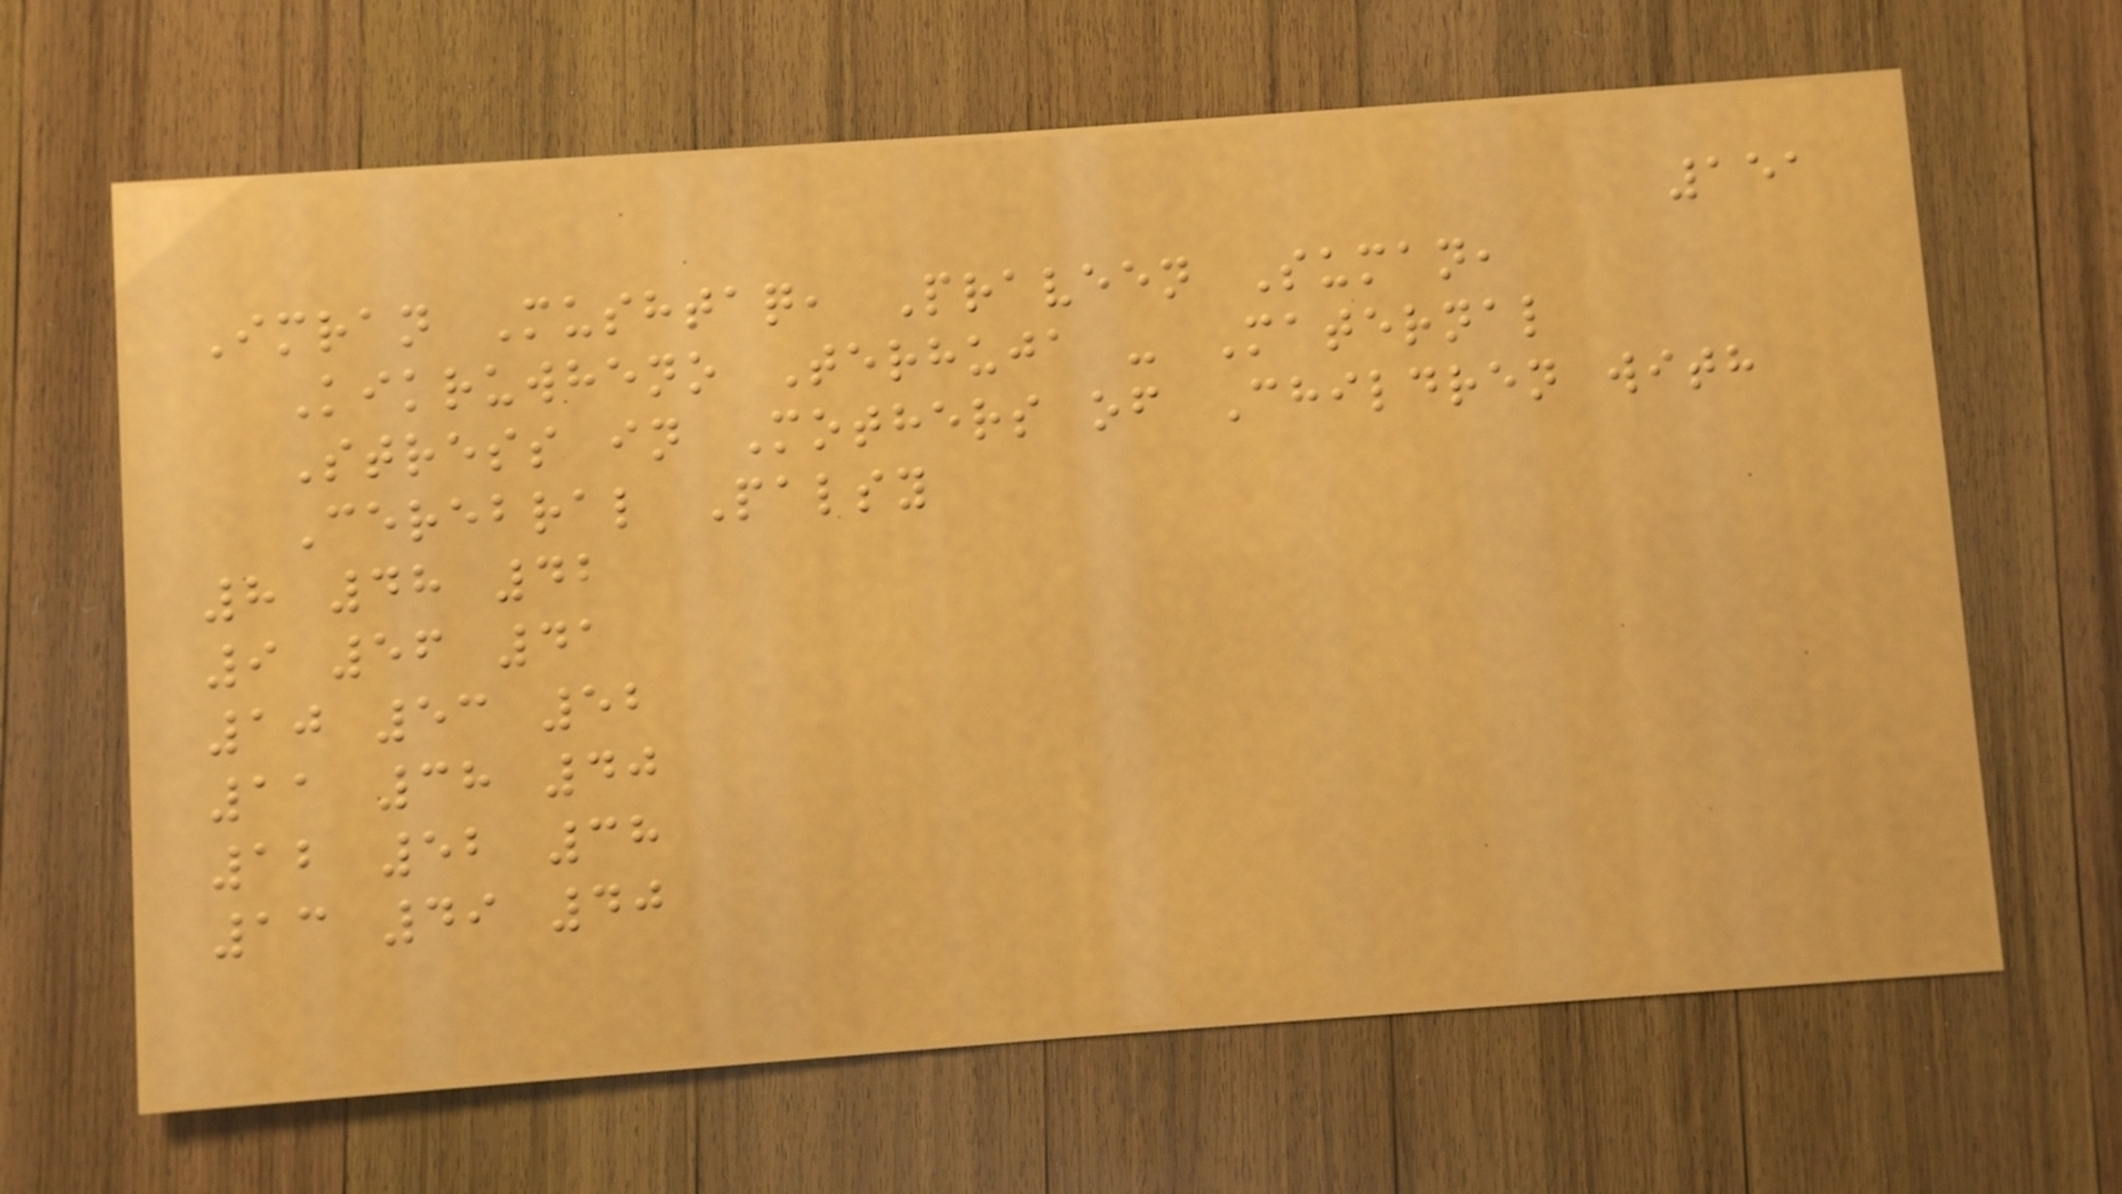151
Imran Mushtaq, Praveen Suman,
Kikruwheno Terhuja - Maternal
Stress in Mothers of Children with
Cerebral Palsy
8 48 42
9 56 41
10 53 52
11 38 40
12 52 38
13 49 40
